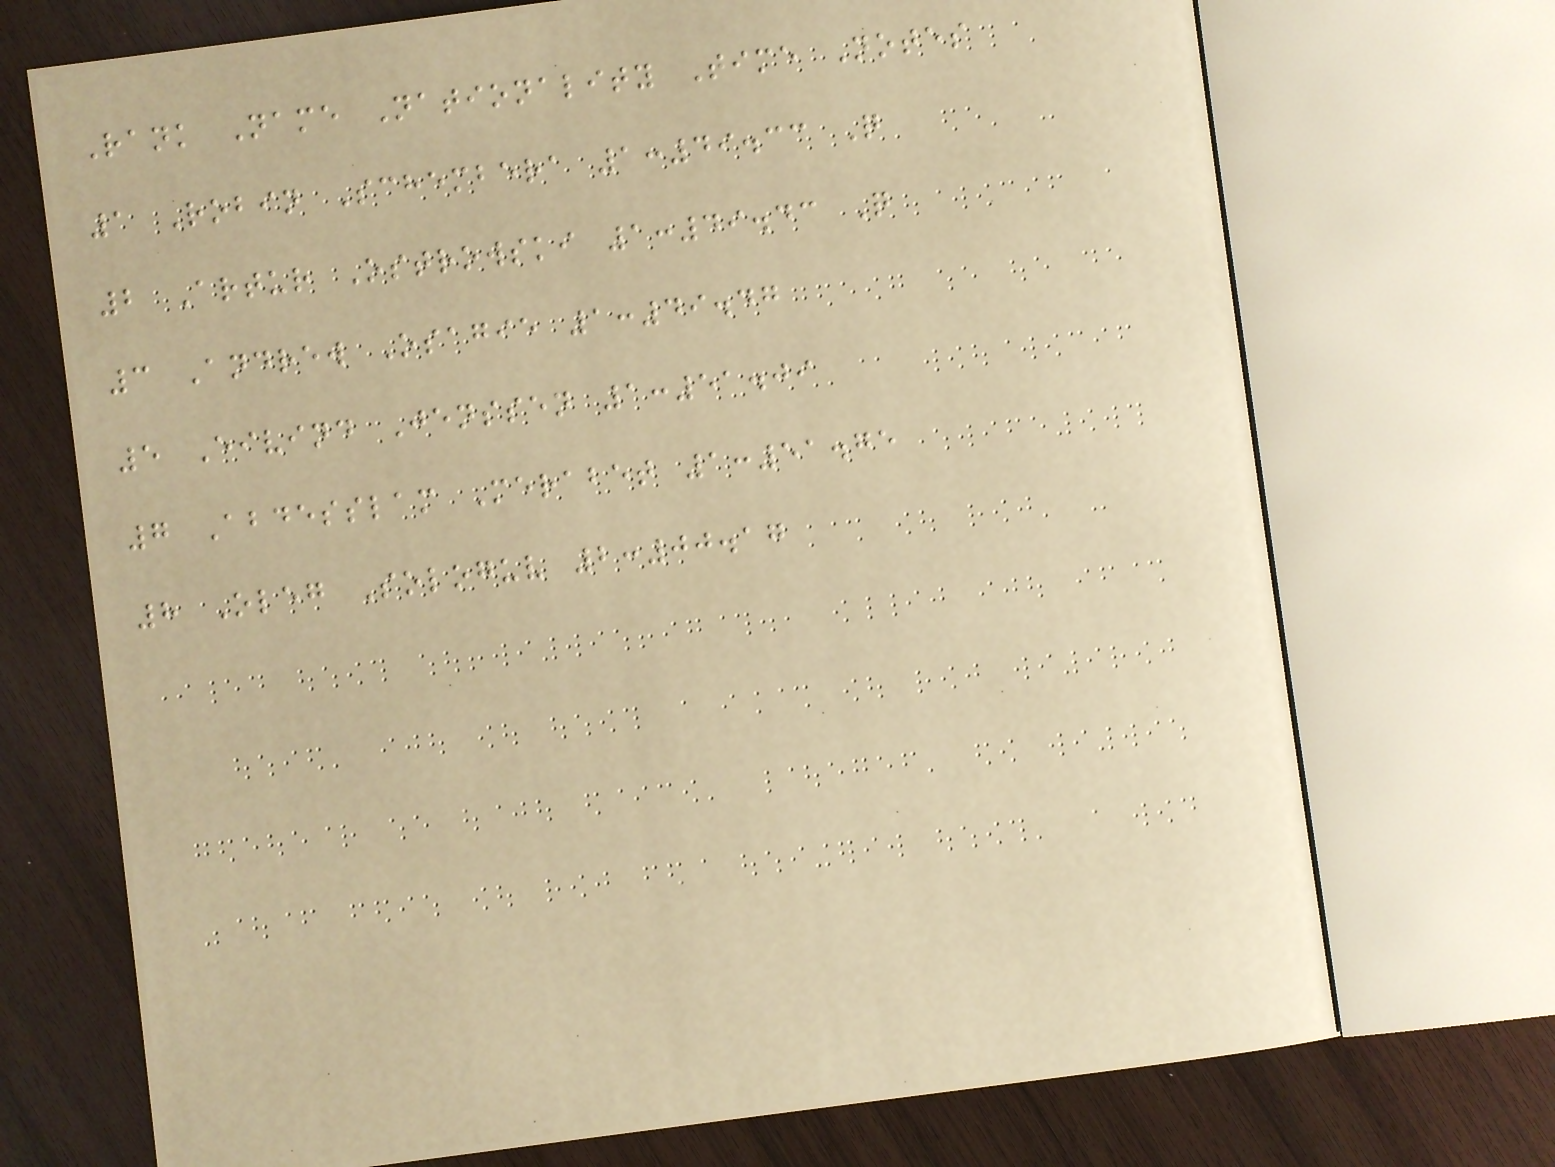Rank Name Nationality Time Notes
1 Robin Schembera 1:49.33 Q
2 Artur Ostrowski 1:49.43 Q
3 Andrew Osagie 1:49.47
5 Eivind Jenssen 1:51.09
7 Abdesslam Merabet 1:51.75
8 Oleg Sologuv 2:00.17
